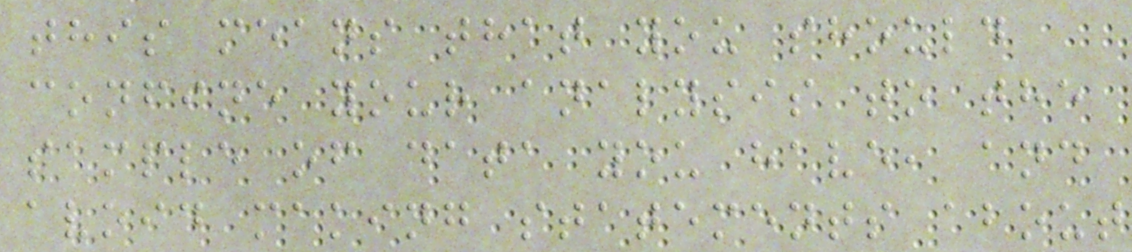this means that you should
confine your analysis to the
sample of data you have, and
avoid making statements about
